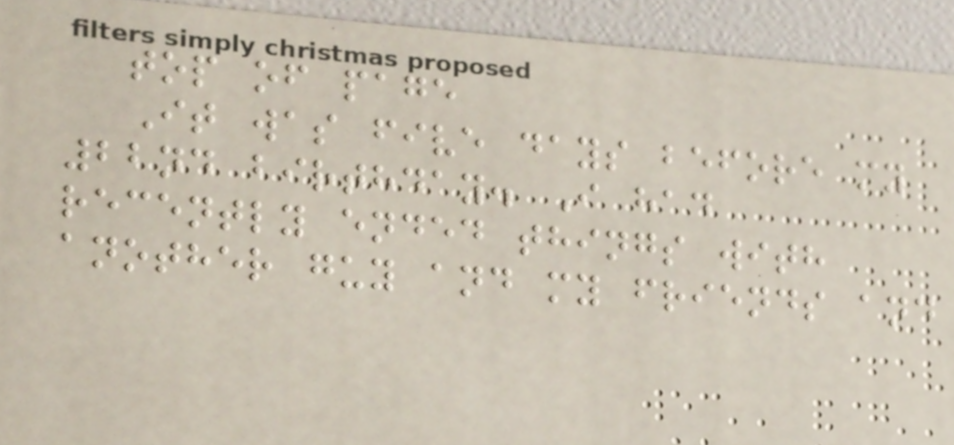top of page
It was five days before my
22nd birthday. I had
recently ended things with
another guy and my friends and
